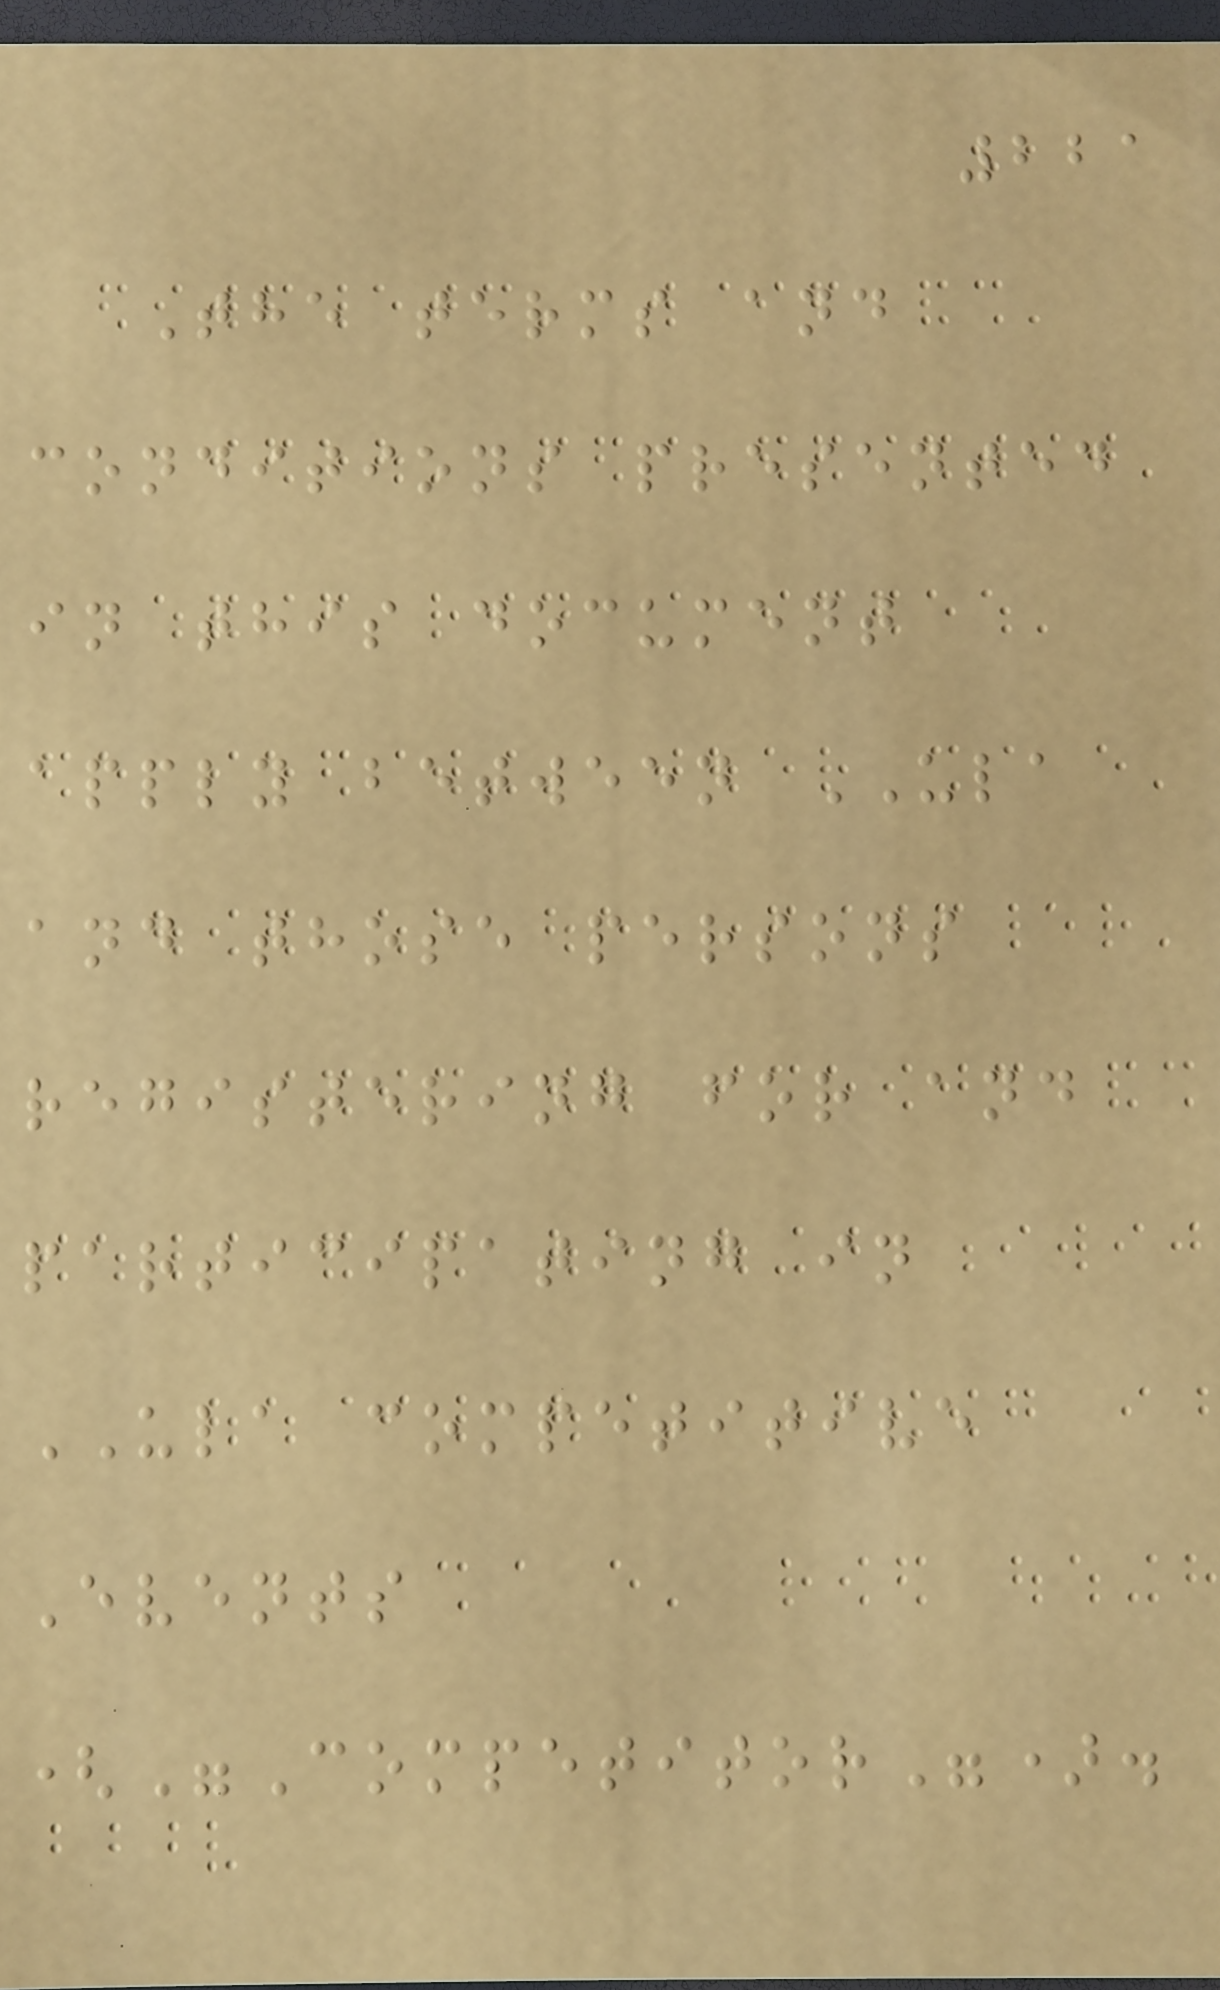221
The terms and
conditions presented
in this document
apply between ULA
and those persons
registering for and
participating in
ULA competitive
Events
("Competitor").
